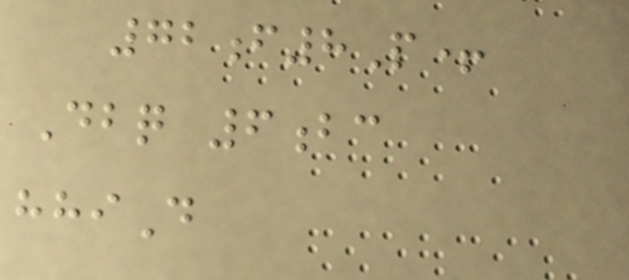72f8P+
Dbq 6bc
hhiD
